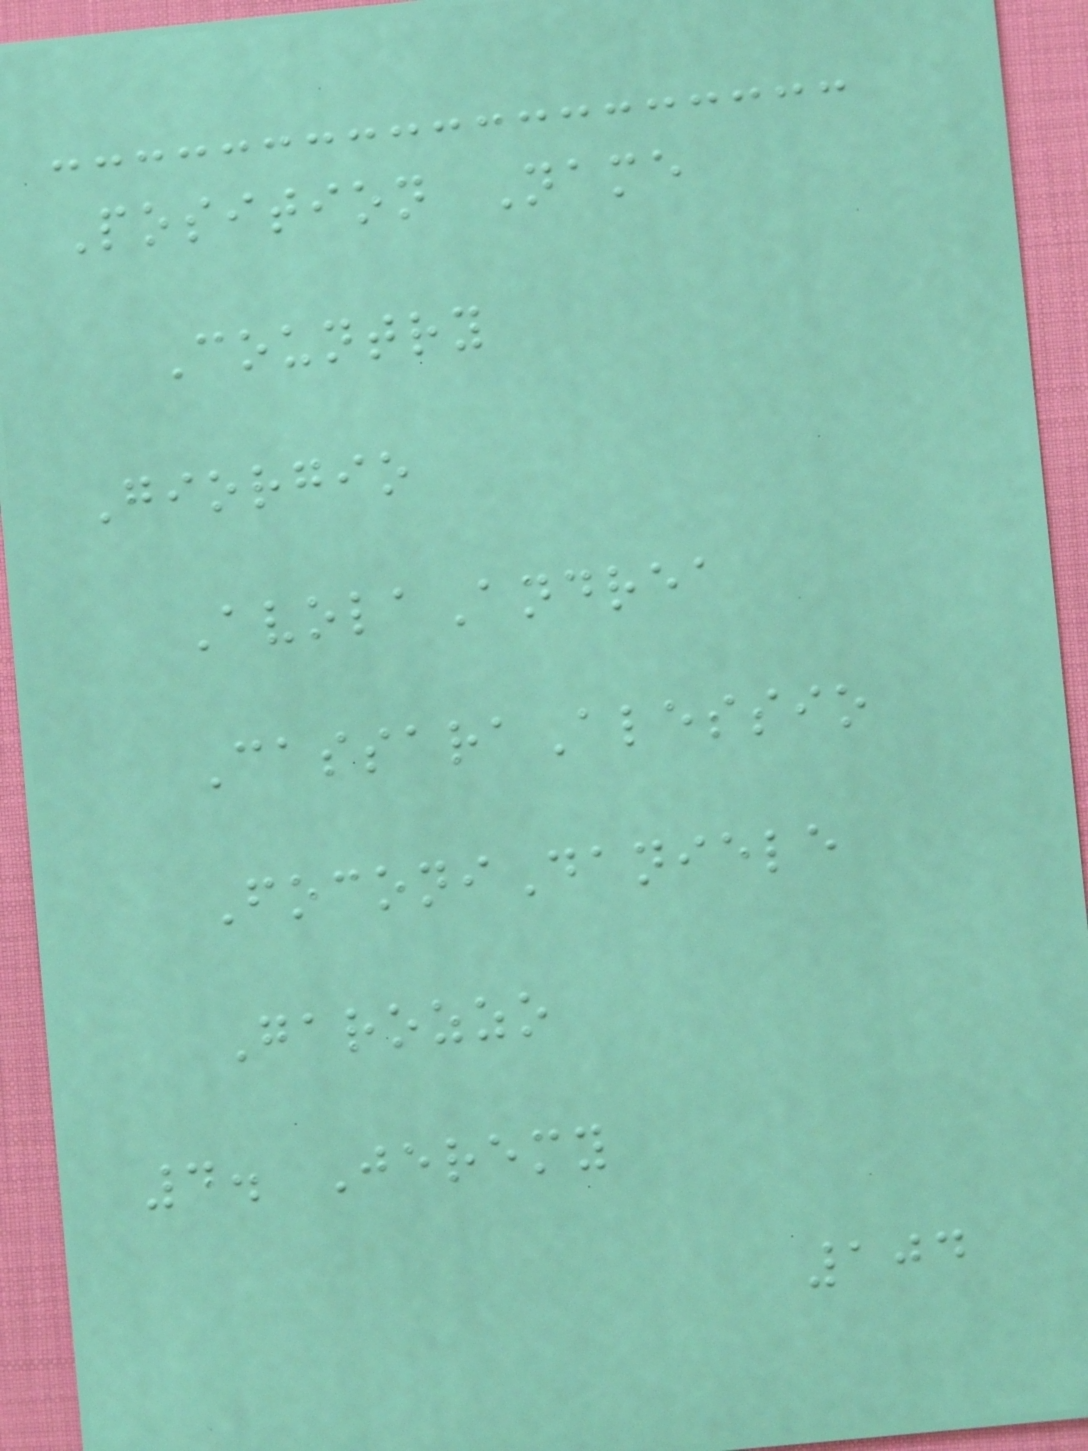Position Name
Country
Giorgio
AvolaAndrea
CassaraAlessio
FoconiDaniele
Garozzo
4. Jeremy
104
